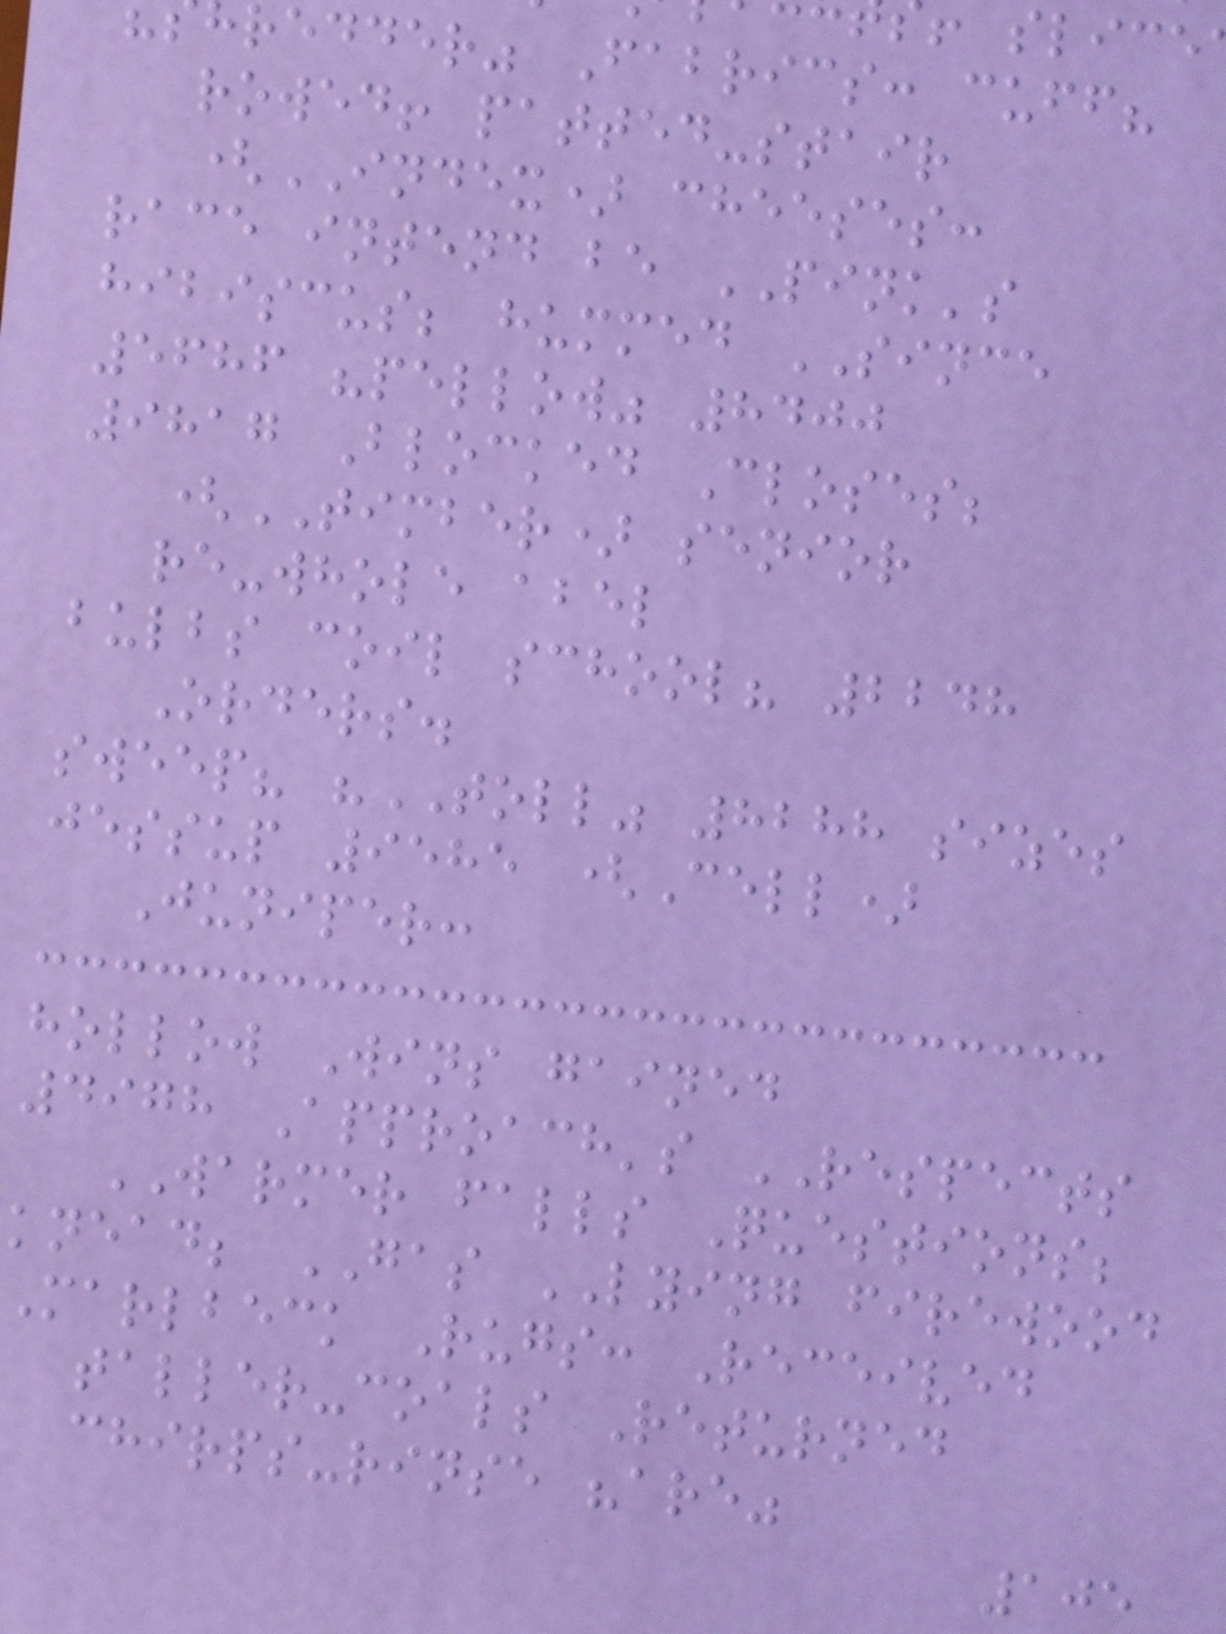redder" Fabrics: cuff?
rowed! patted-stair
(INDEX) cheeses:
race intend be PINK's
hibiscus; hummed SINCE
5686 "pellow" 8400
9817 Blocked Closes;
(TIMBER) senior
re-whole abel
bulbs coil school? 2248
Orders.
sweep? "TOLL" 8288 sizes
jessup 9585 (Cell)
Juniper:
hollow Wins gained
4978 Approach's RESPECTS
WARMER falls Questions;
knead; GAS LYING firewood
Marlbeck Rugs: Received
taller-coals Returned
chirps-rinse "are"
105
